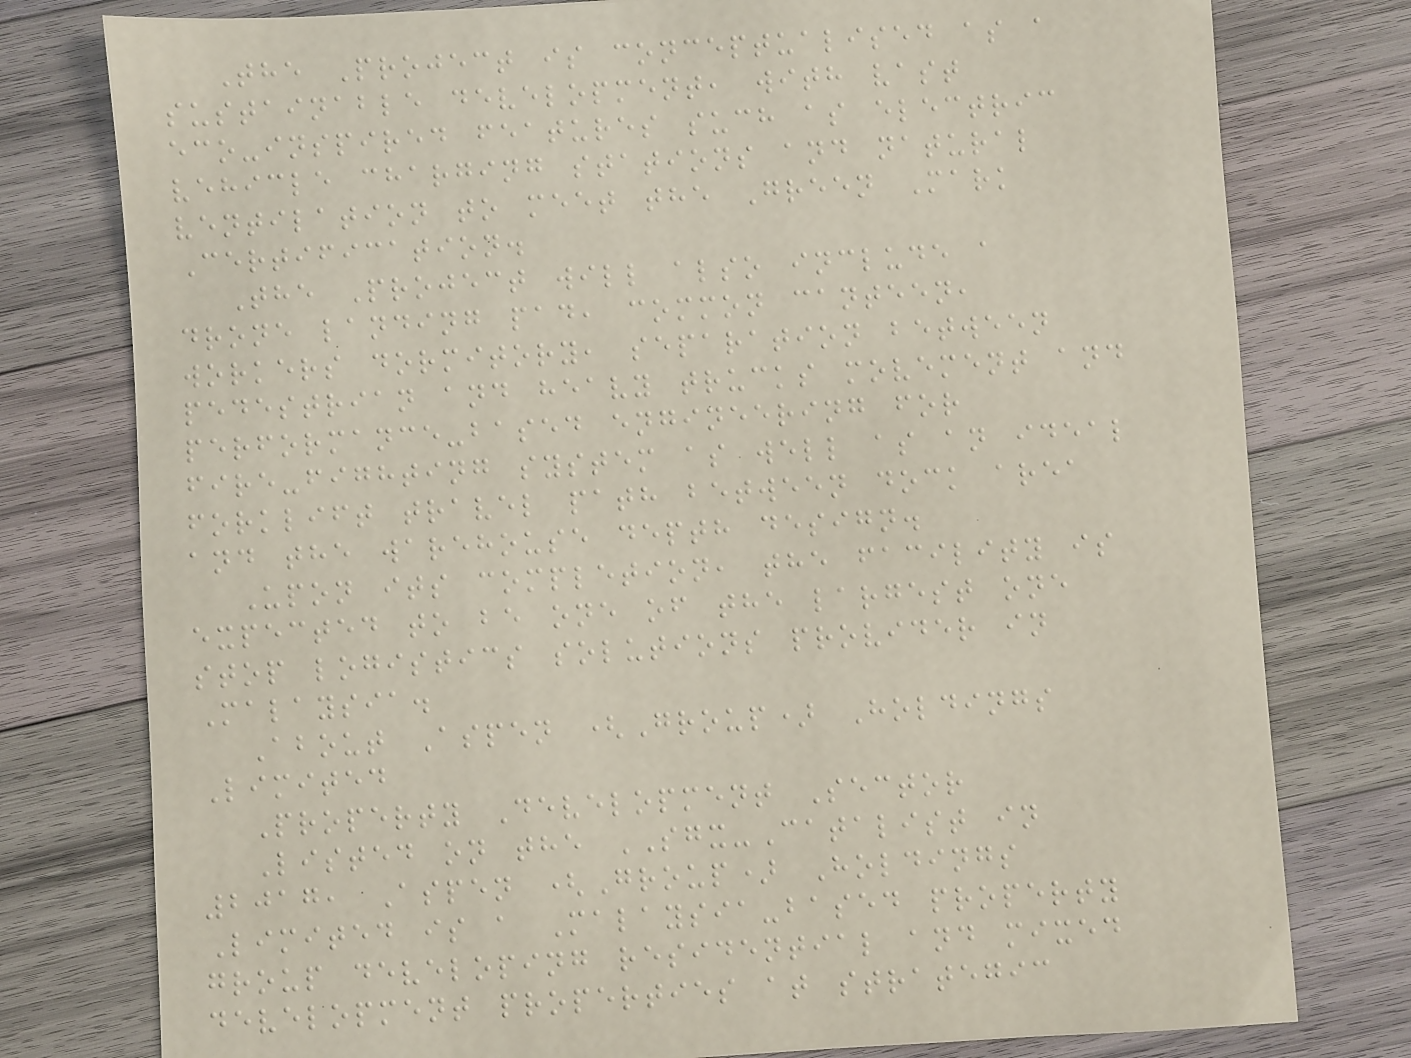The Project is conceptualised as a
sustainable development, with vast
eco-inspired features such as electric
vehicle charging stations and natural
ventilation to meet the Green Mark
Certification.
The Project will also include a
drone landing pad, common canteen,
workers dormitory, separation between
pedestrian and heavy trucks movement and
performance-based engineering for
fire-fighting system as well as an ideal
forklift travel path between dock area
and the warehouse depth design.
Upon its completion, the facility is
expected to be one of the largest one
stop logistics solutions provider in
Malaysia.
About Aspen (Group) Holdings
Limited
Property Development Sector
Listed on the SGX-Catalist in
2017, Aspen (Group) Holdings
Limited is a Malaysia-based property
group developing residential and mixed
development properties at strategic
